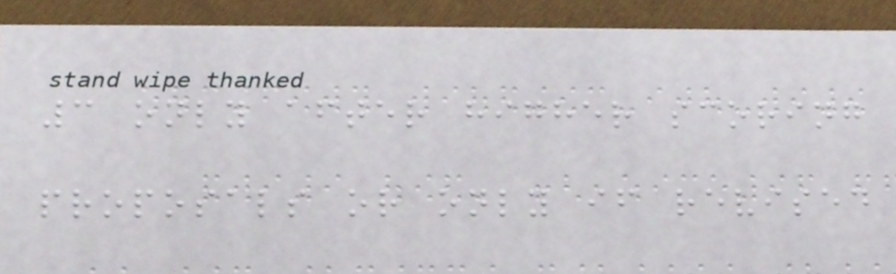3 only after higher scoring
proposals or only if revised
